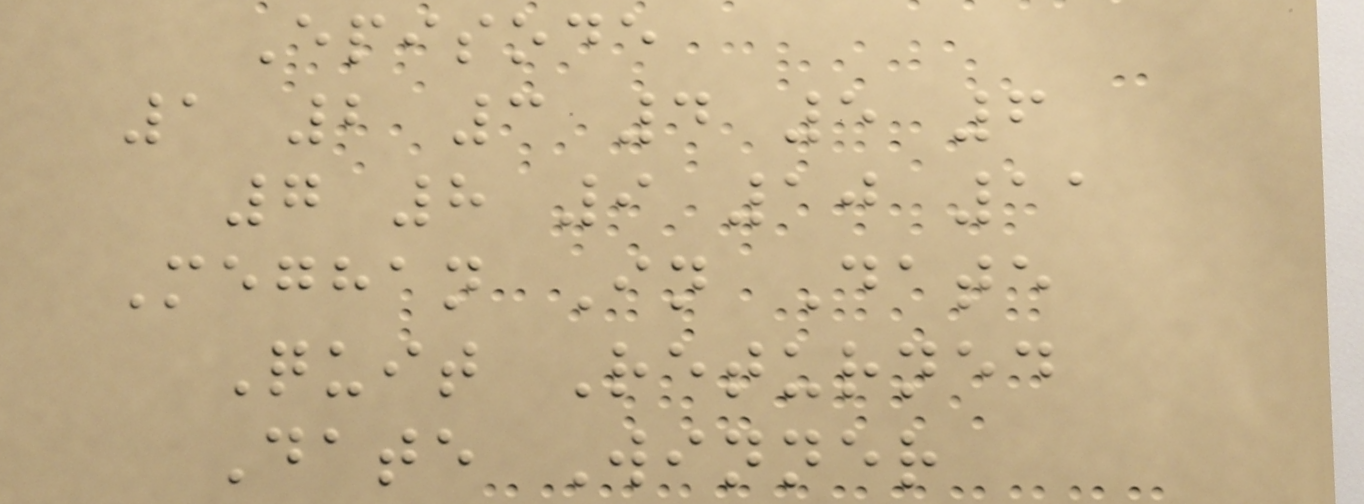Episode
1 2 3 4 5 6
7 8 9 10 11
Meghan In Date
Quit Returned
Date Winner
